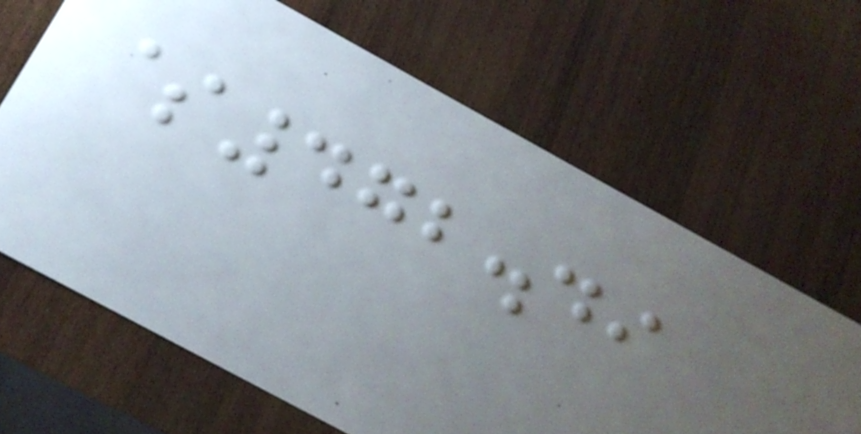$472.49
